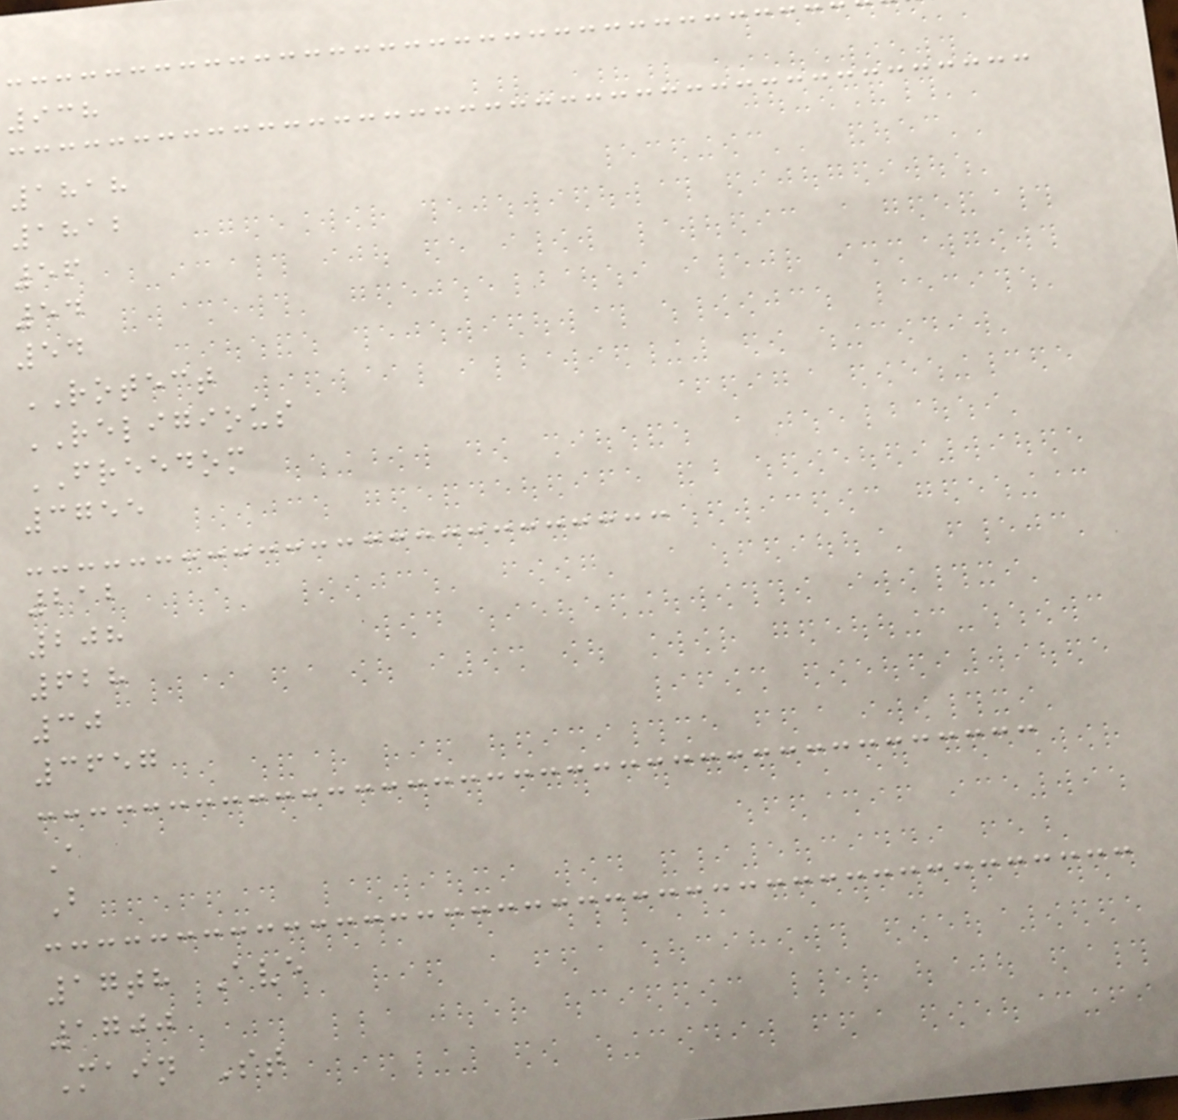938
1818
1812
56
54
54
ROTECT
RELIGIOUS
FREEDOM
3755
212
208
628
30
3657
A
B
17th Ave
1700
Main St
